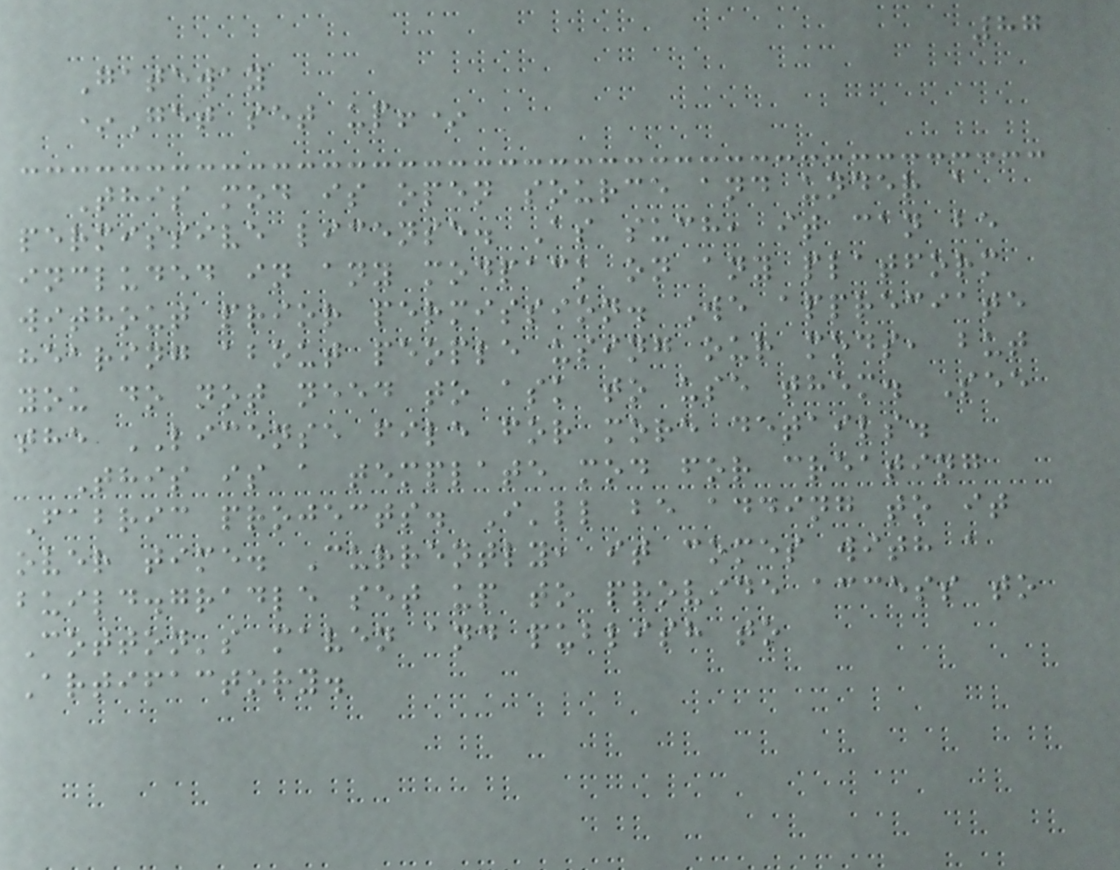87
Gateway
*Get set up!*
This mod is open source and under a
permissive license. As such, it can be
included in any modpack on any platform
without prior permission. We appreciate
hearing about people using our mods, but
you do not need to ask to use them. See
the LICENSE file for more details.
This is a template mod for creating
Fabric projects. I'll be adding to it
over time. Currently, it comes with a
build.gradle set up to provide access to
Cotton's maven and publish to
Artifactory.
